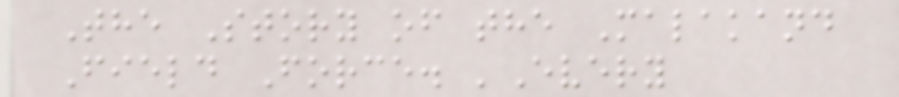The Story of the Malakand
Field Force. 'Every
